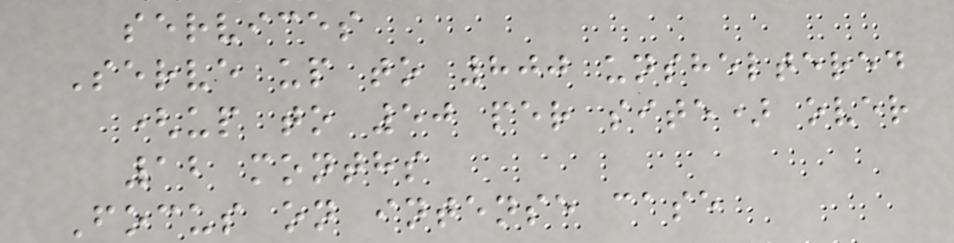services
Serve up to 800 unsheltered
(up to 50 per site) over
12 months
Focus on intense case
